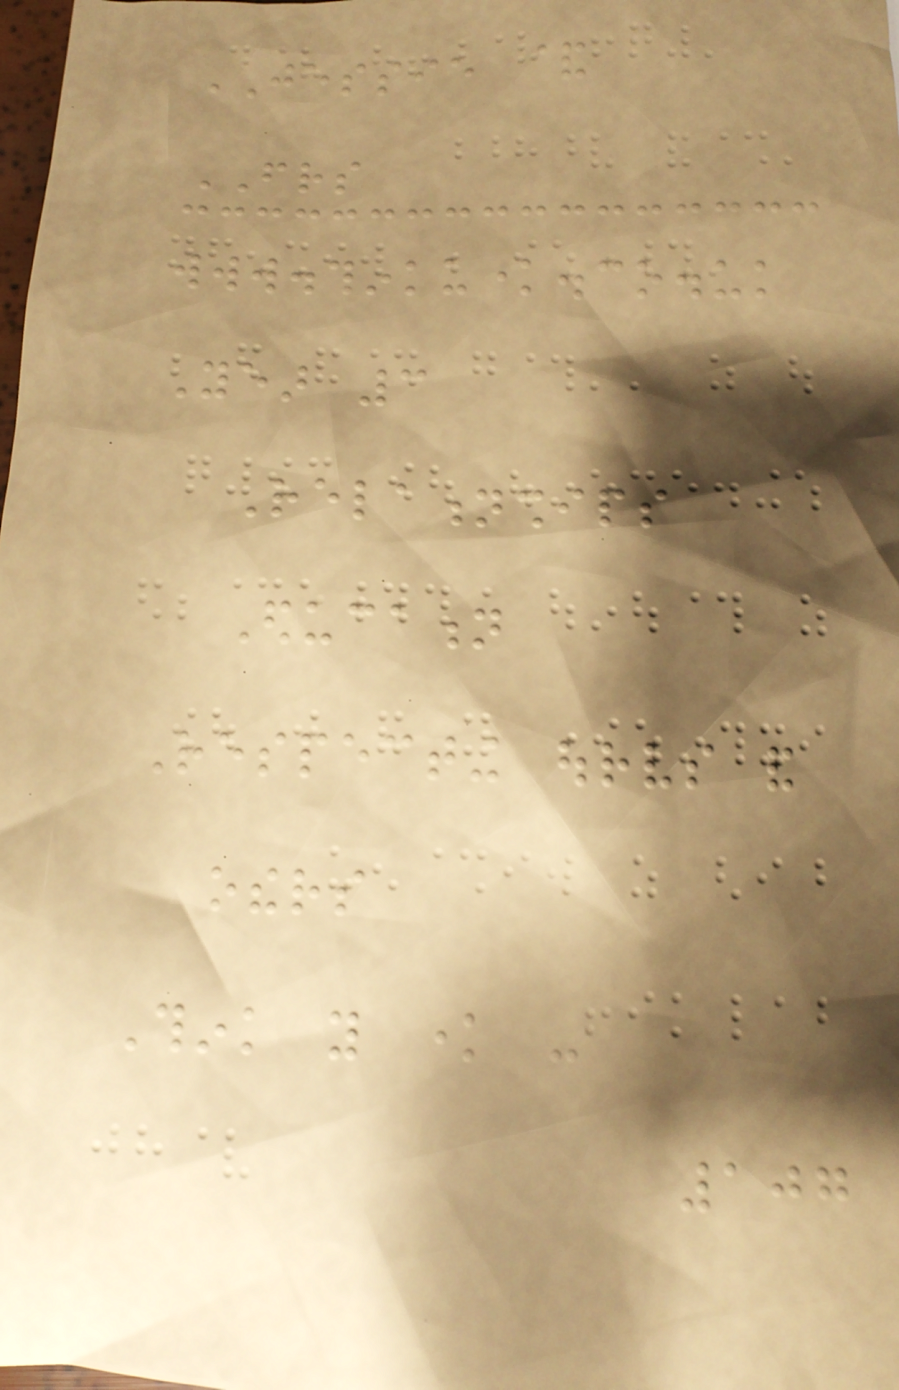JESSIE &
FRIENDS
www.thinkuknow.co.uk
Year 3
Relationships
Education
Respecting ourselves and
others
Think you know -
107
